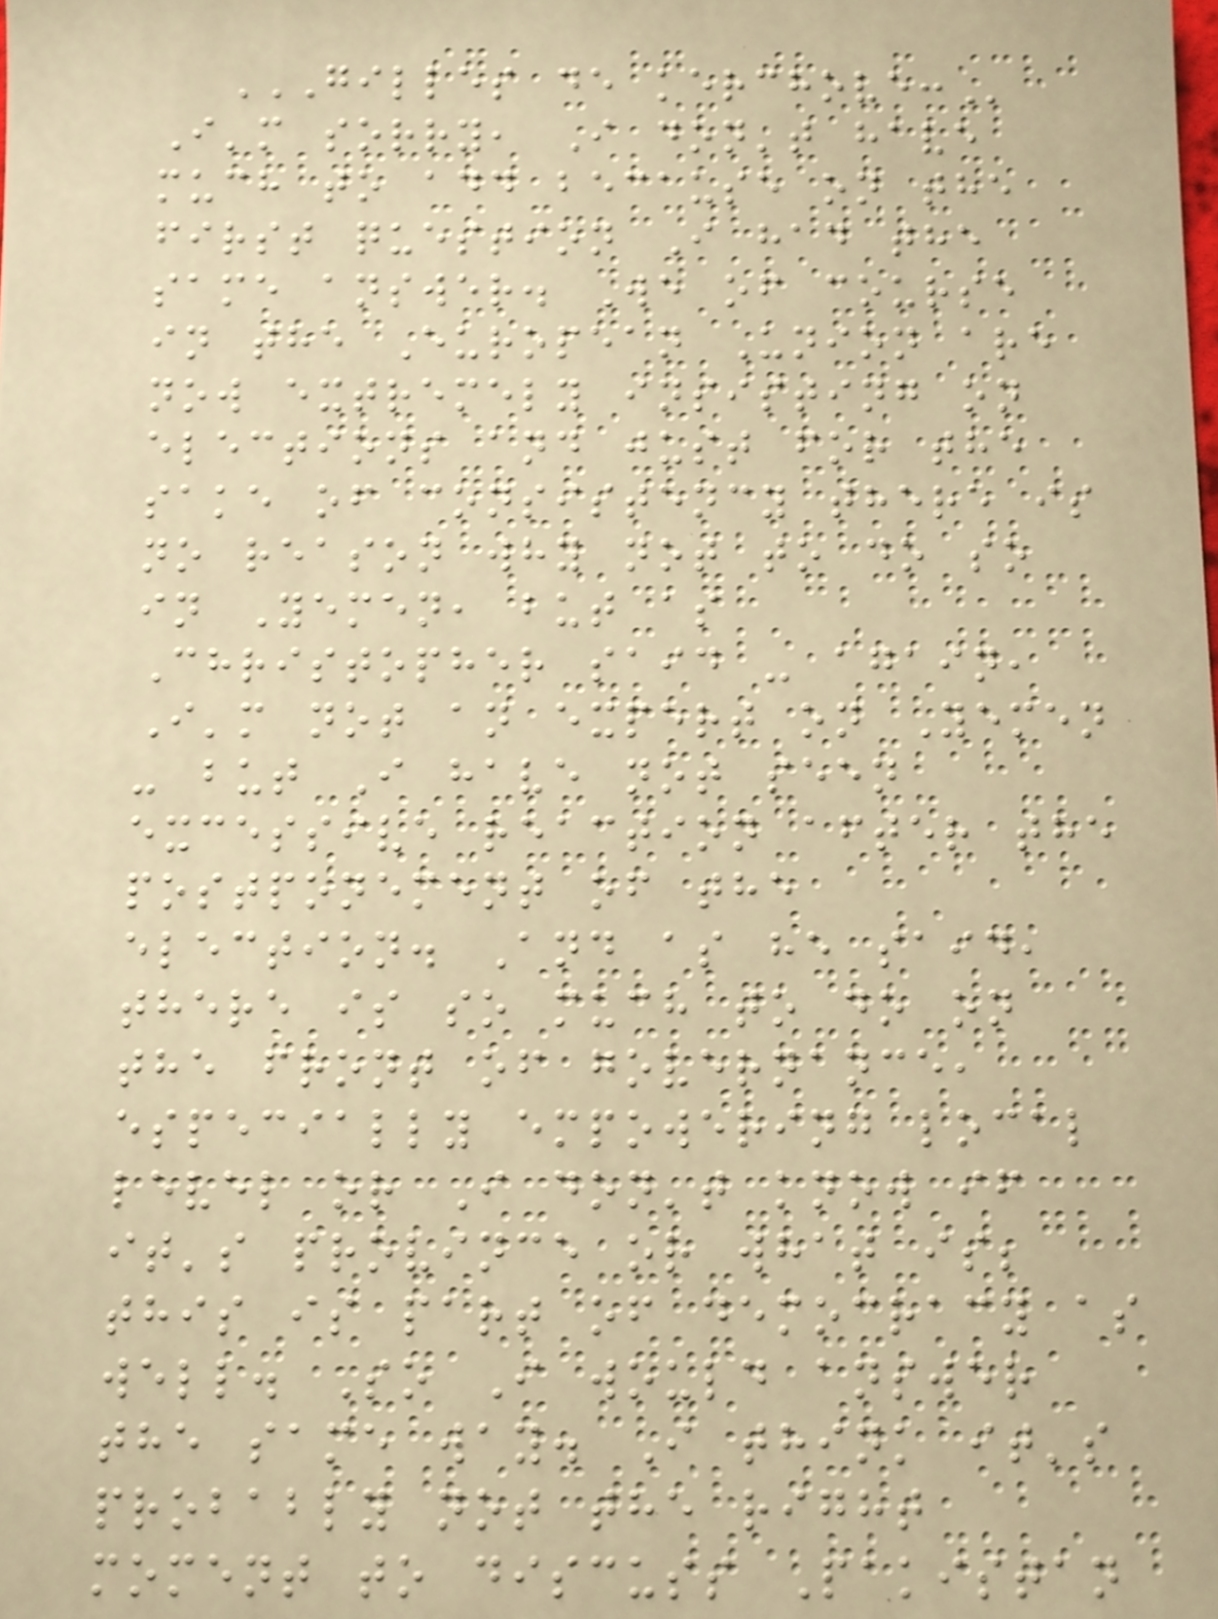GILLES DE KERCHOVE:
I'm sorry, I don't have
much to add because on the
first question I had the
same answer. We of course
in the European Union are
now extremely insisting on
elections and just for the
sake of consistency there is
no reason why not to do so
in Yemen, but as
Christopher said - again,
I'm not an expert on Yemen
- but I have not seen
excessive reaction after the
postponement of the
election. And as he said,
there is so much to do on
the front of governance,
especially empowering local
level or I don't know if
it's province or what is;
this is part of democracy as
well. So I would answer
the same way. I think it's
probably not the right
moment to discuss Pakistan
